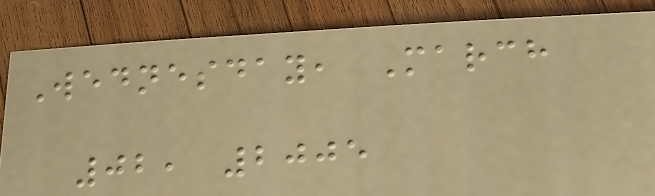Wednesday, March
02, 2005
